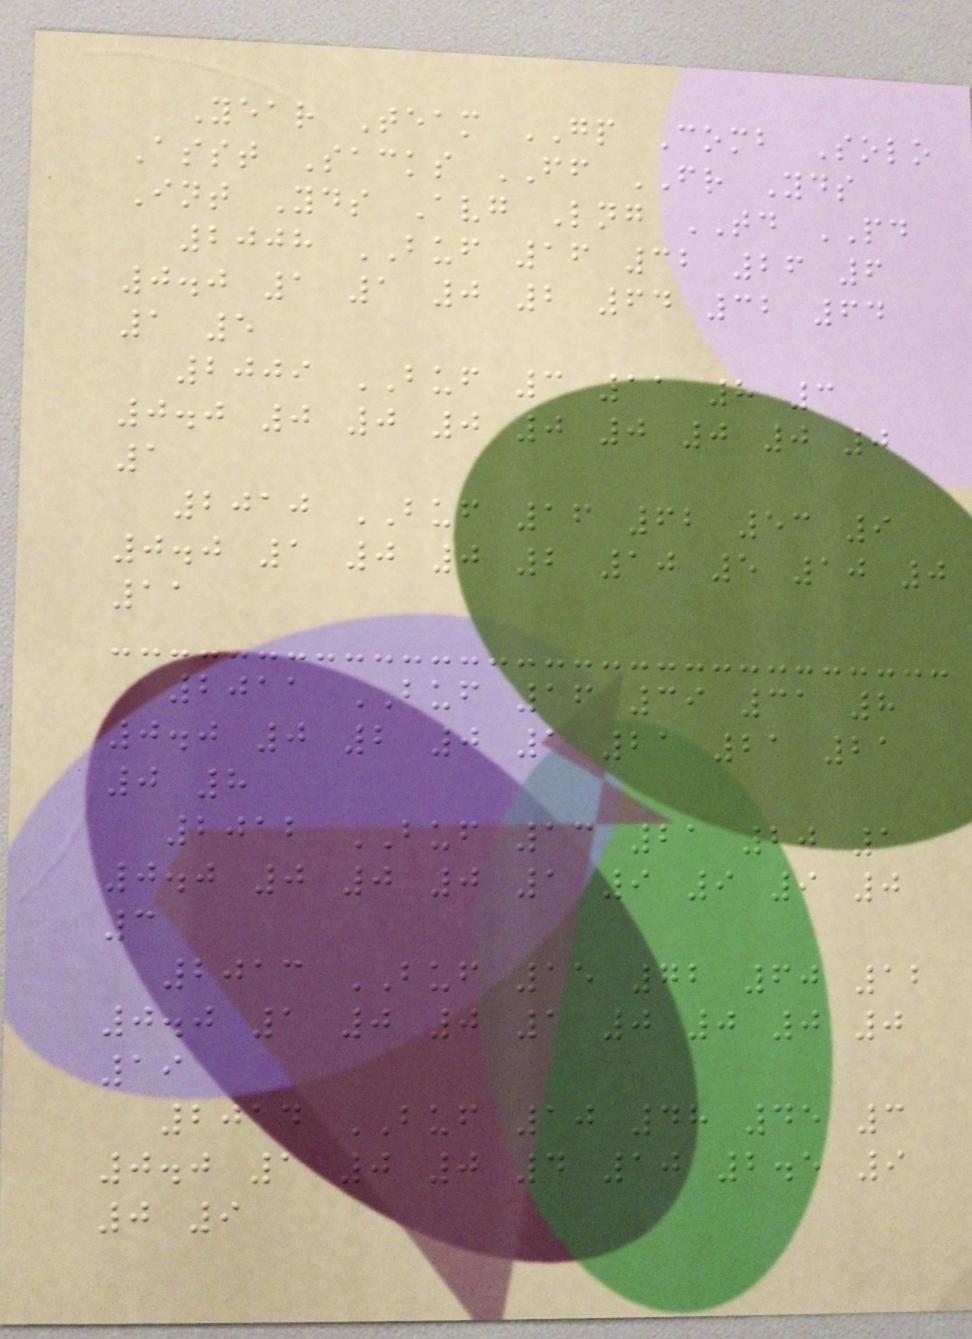Year Team GP Comb Solo
Asst Sacks FF FR Yds
Int Yds Avg Lng TD PD
2008 BUF 16 32 26 6
0.0 1 1 0 2 64 32 64
1 5
2009 BUF 3 11 8 3
0.0 0 0 0 0 0 0 0 0
1
2010 BUF 16 62 53 9
0.0 1 0 0 2 10 5 10 0
11
2011 BUF 16 39 31 8
0.0 0 2 0 1 21 21 21
0 8
2012 BUF 13 21 20 1
0.0 0 0 0 1 9 9 9 0
3
2013 BUF 15 72 60 12
0.0 1 0 0 1 0 0 0 0
19
2014 BUF 10 48 45 3
0.0 1 0 0 4 10 2.5 9
0 9
